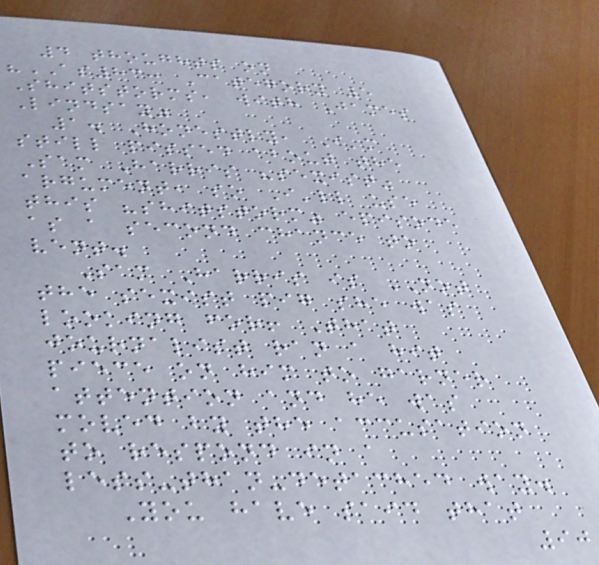4 thoughts on
"AS83: Category 5
Shitstorms, with James
Lindsay"
1. Honestly, I'm
still pissed about the
Sam Harris "sexist"
argument, so I'll use
this "shitstorm" episode
as a second chance to
vent.
Sam Harris is NOT
the sexist pig she was
looking for! That
journalist ran a hit
piece on him to garner
attention and he was
moved by the accusation
to respond in a
less-than-detached way.
You have said that
90
